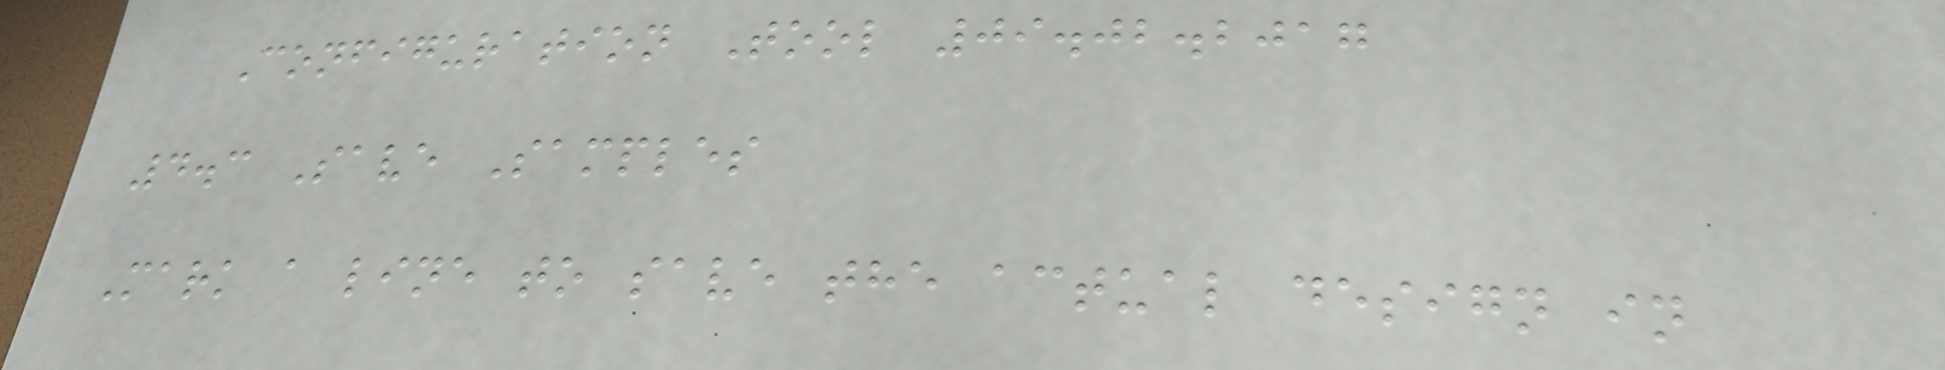Configuration Tool 09.02.2017
4.3 Save Samples
Mark a line to save the actual design in
